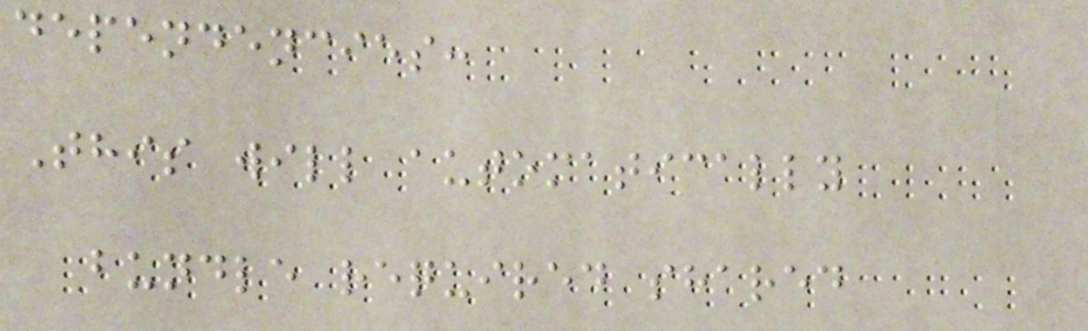dependencies:
This will automatically
bundle required shared
